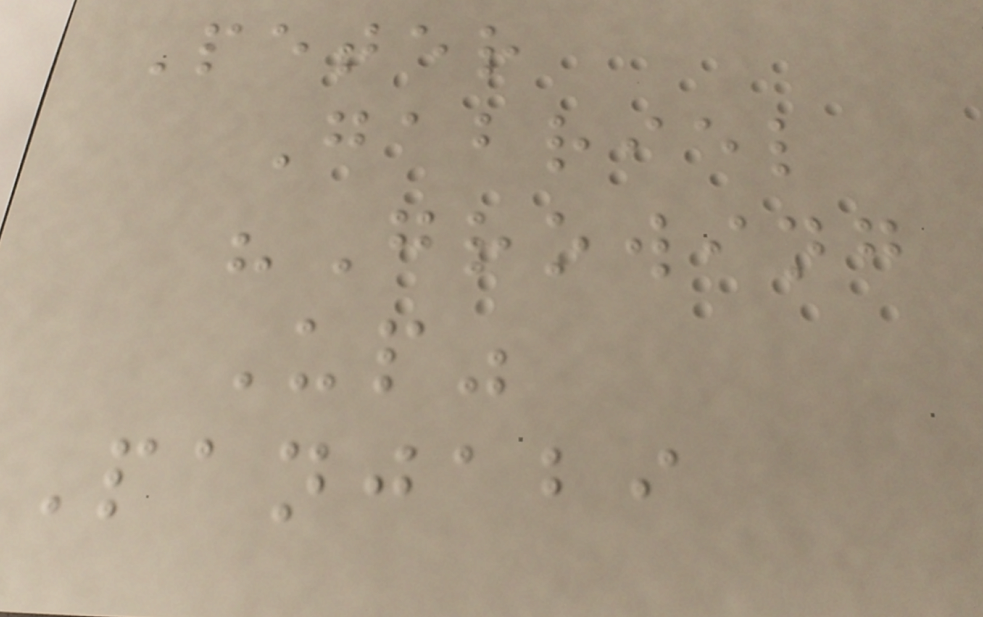Peter
Gabriel
"Growing
Up"
Panjabi
